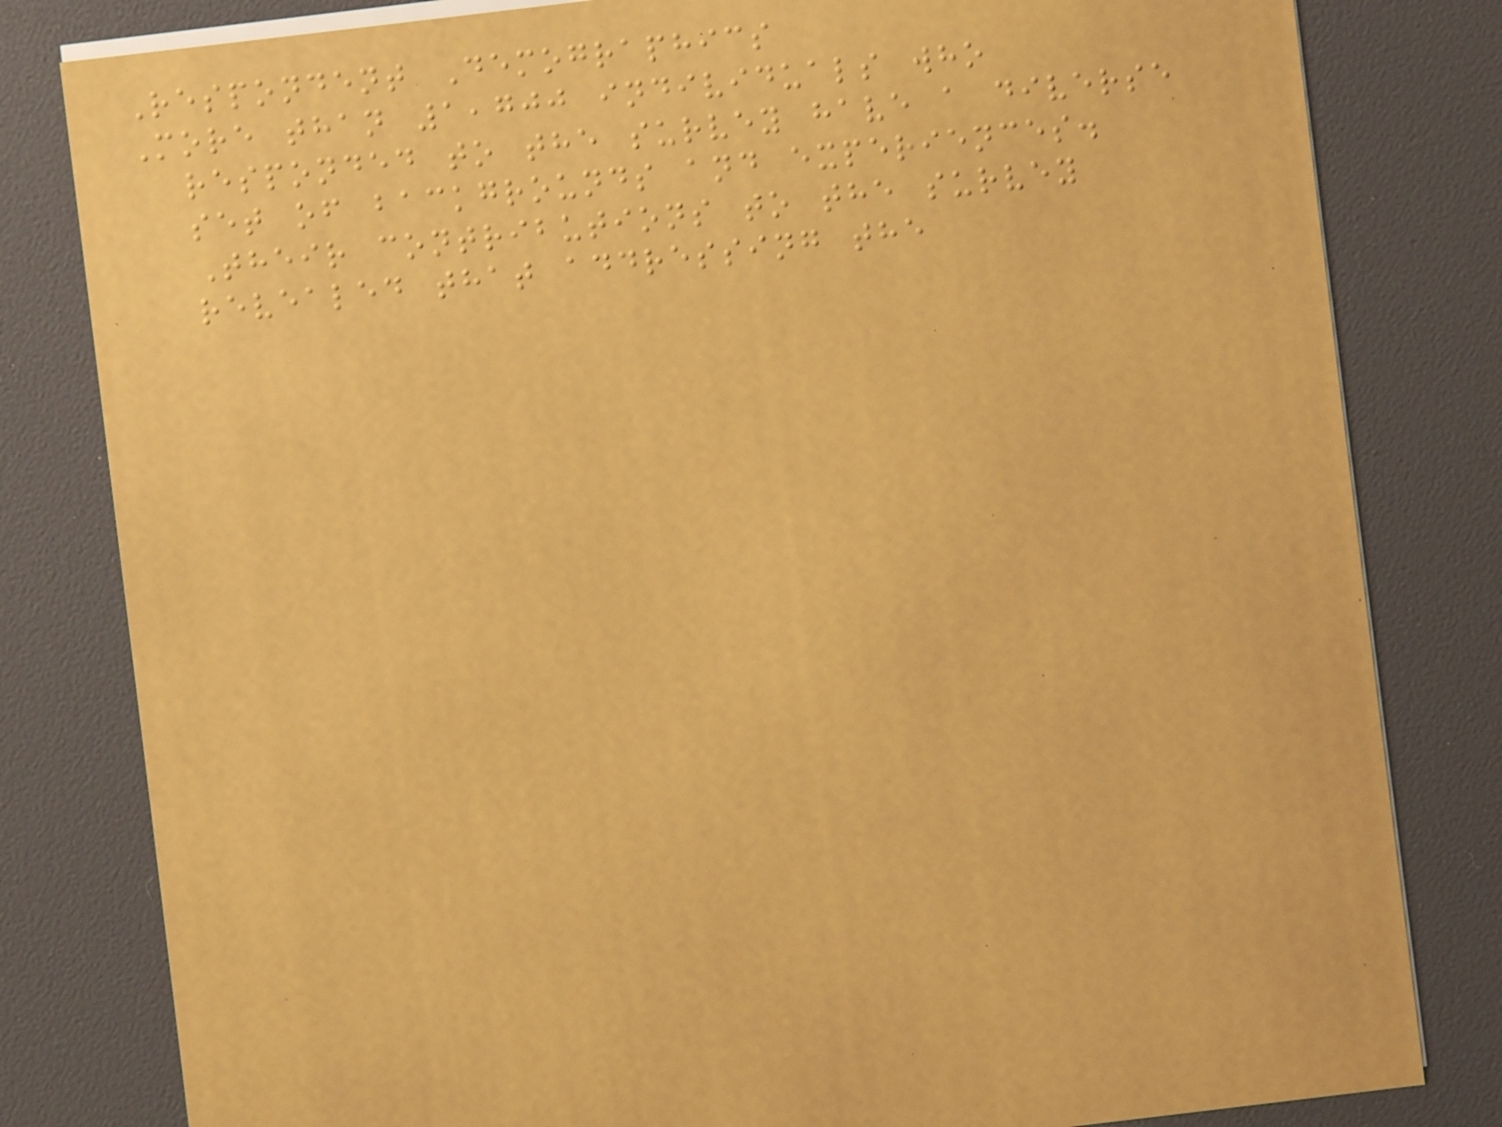Respondent Demographics
More than 1,700 individuals who
responded to the survey have a diverse
set of backgrounds and experiences.
Their contributions to the survey
revealed that addressing the
